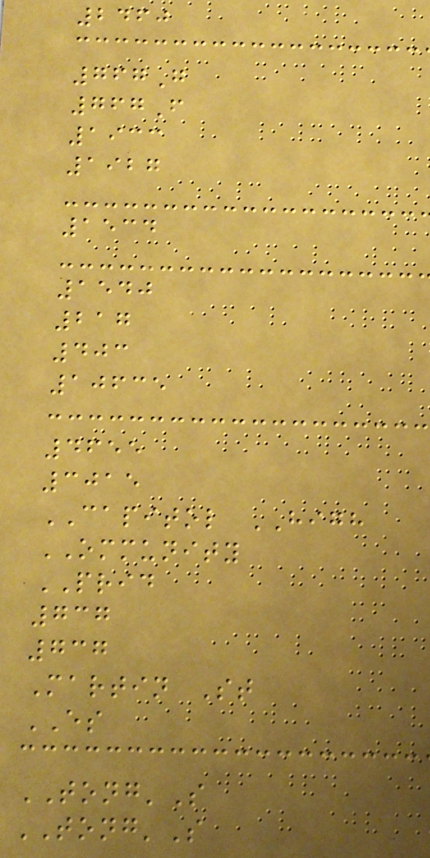2460
767G
767F
1933
1927
1534
1540
217
403
10635
4655
3015
CAPITOL HIGH
OMMUNITY
PRID
737
737
Martin St
ES
TONG'S
TONG'S
